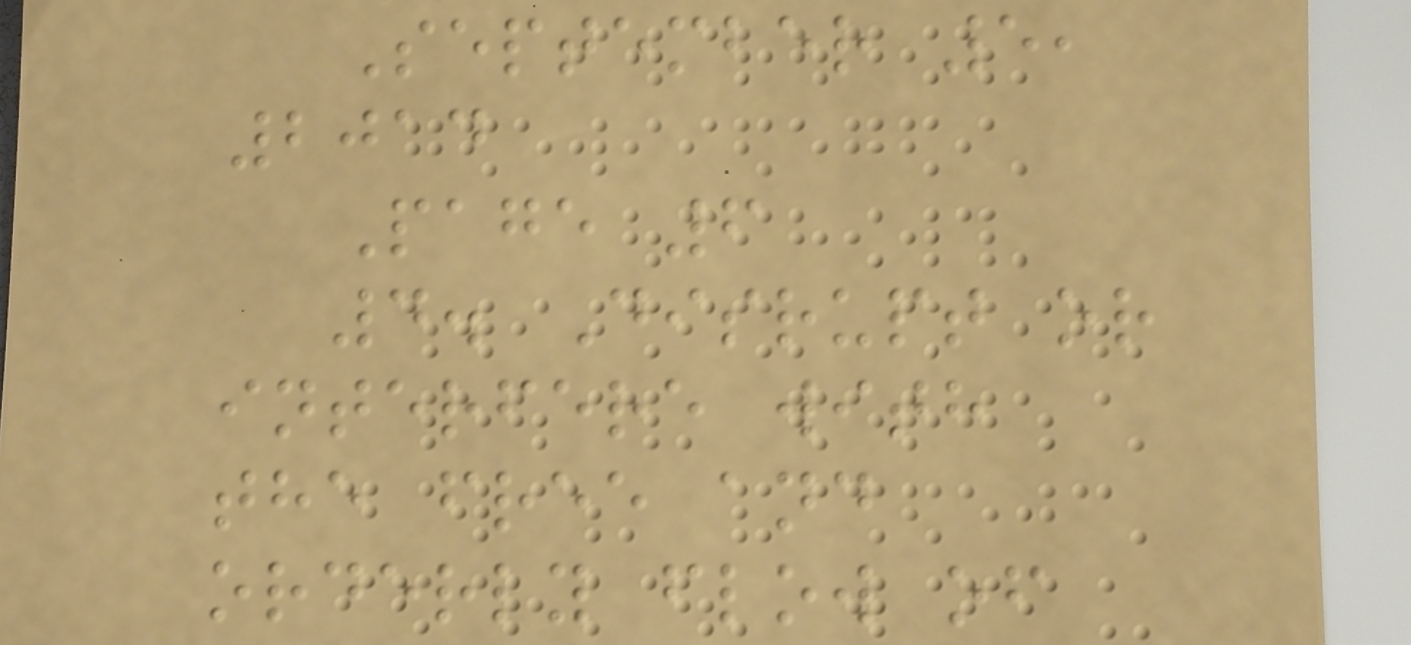September 5,
2014
Page 6
4. Disrupt or
interfere with
the free and
orderly flow of
